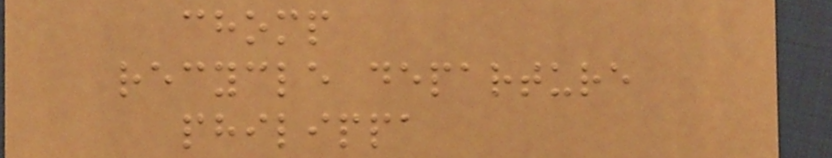chomp
recycle departure
philippa
